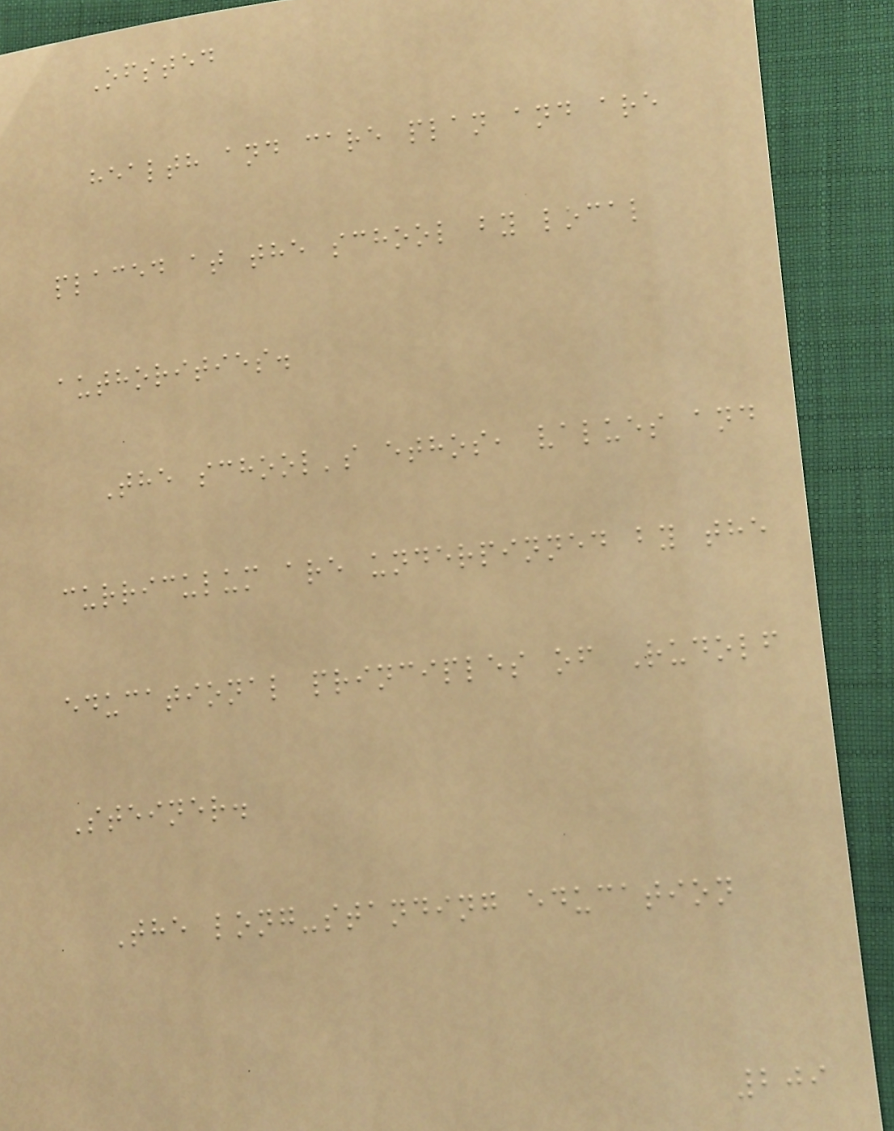Ofsted
health and care plan and are
placed at the school by local
authorities.
The school's ethos, values and
curriculum are underpinned by the
educational principles of Rudolf
Steiner.
The long-standing education
209
